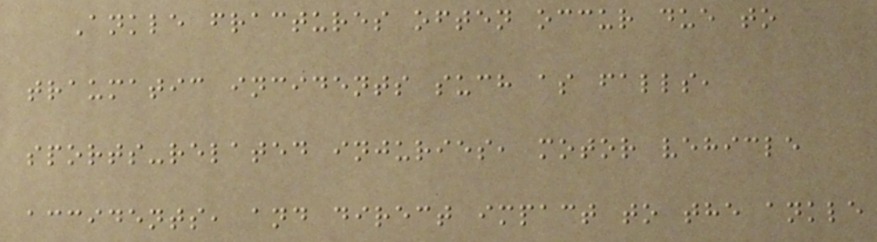Ankle fractures often occur due to
traumatic incidents such as falls,
sports-related injuries, motor vehicle
accidents, and direct impact to the ankle
